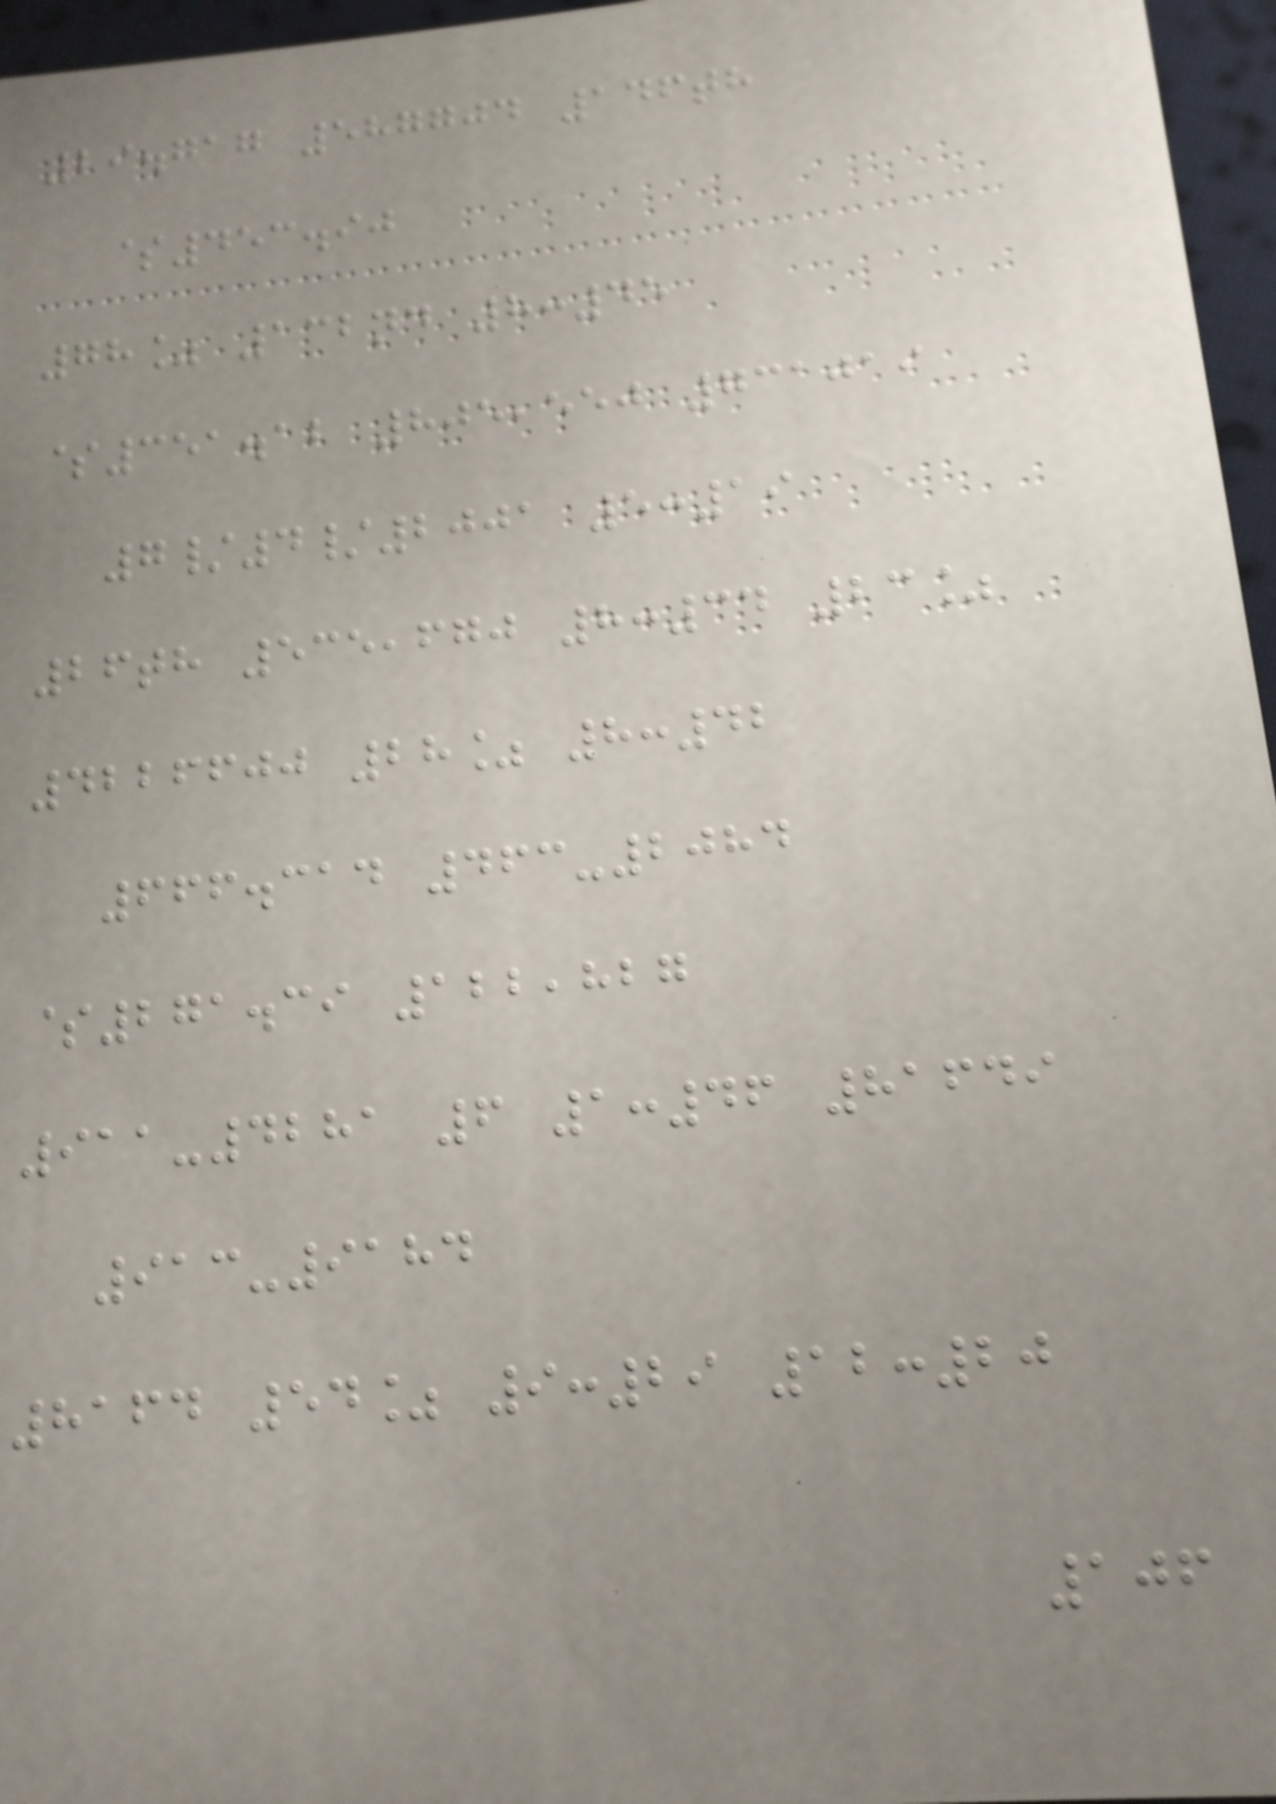29.717 587704 146th
$453.90
78% 132nd 8:45
$351.12 805,550 731019
7/4/2001 5:19
26th 535,670 8:34 23%
4226600 28% 8:42
666.314 463-2084
$271.39 122,827
911-4281 6 1:46 81649
913-9184
8164 54% 9:29 12:20
106
